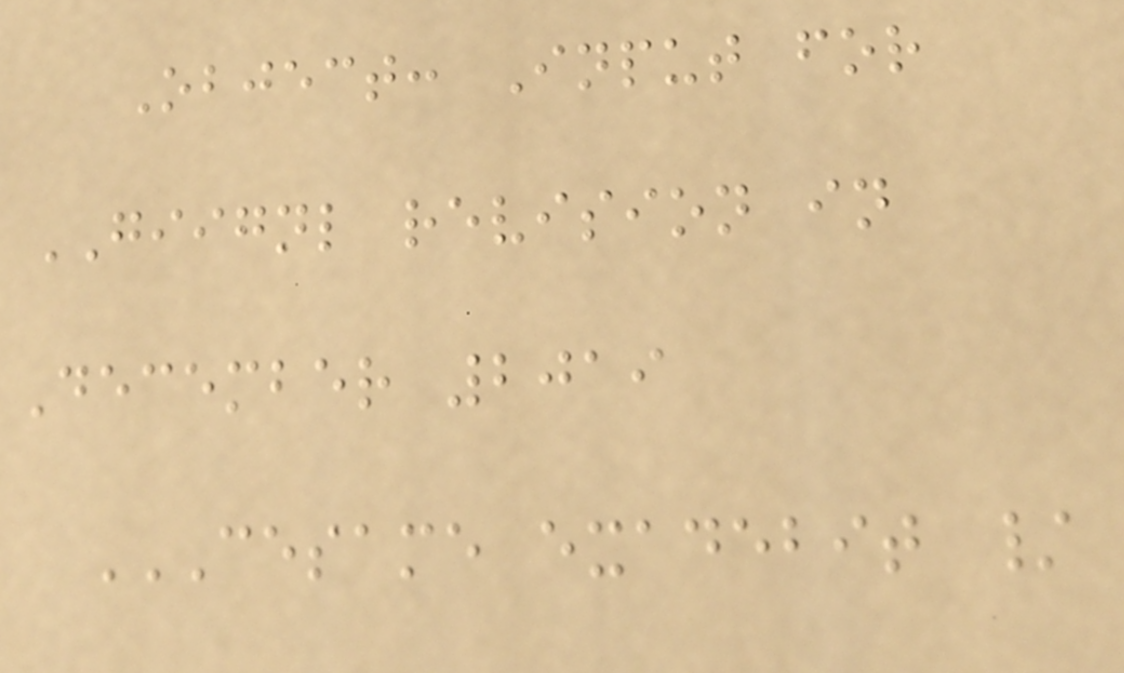Object: Input for
GIIGNL revision in
December 2019
CESAME EXADEBIT /
